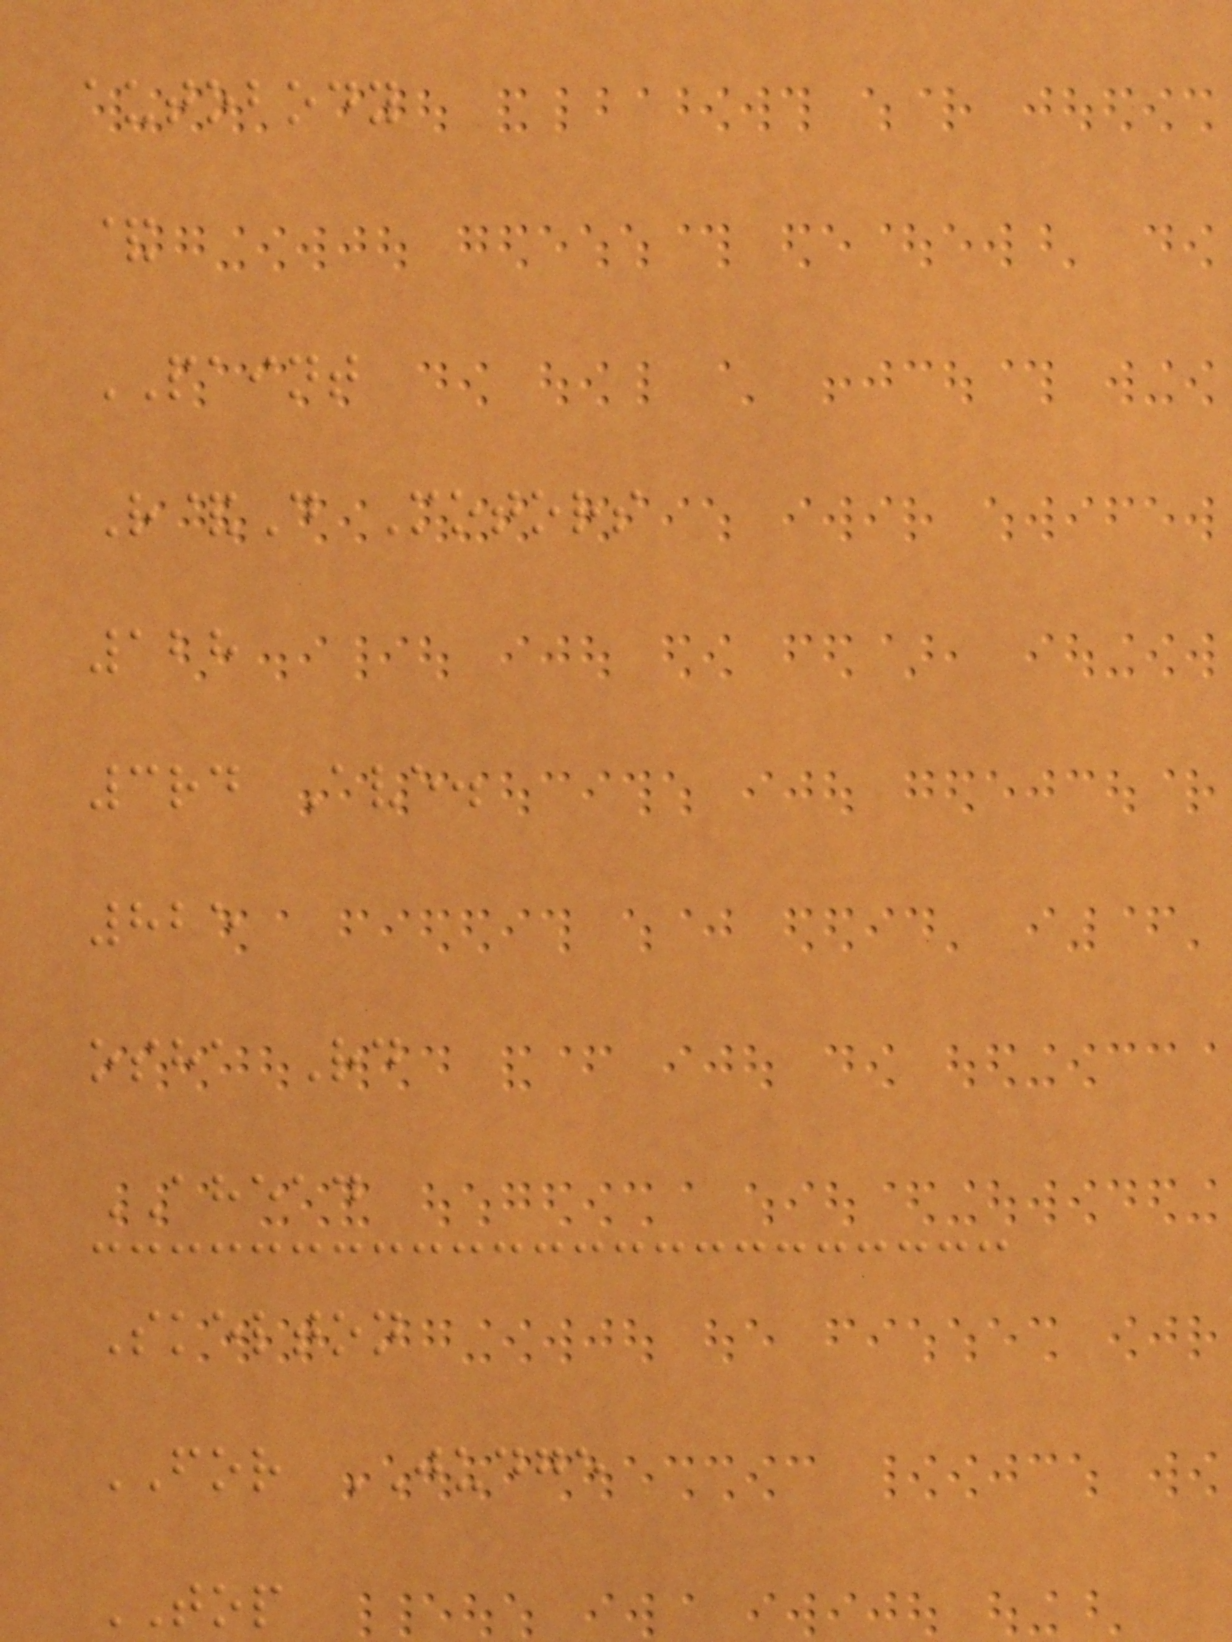autobody
&
PAINT
R&D Motors
128
3rd Ave.
825
osha Rd
AHEAD
Skelton
FOR JUDGE
TOP
